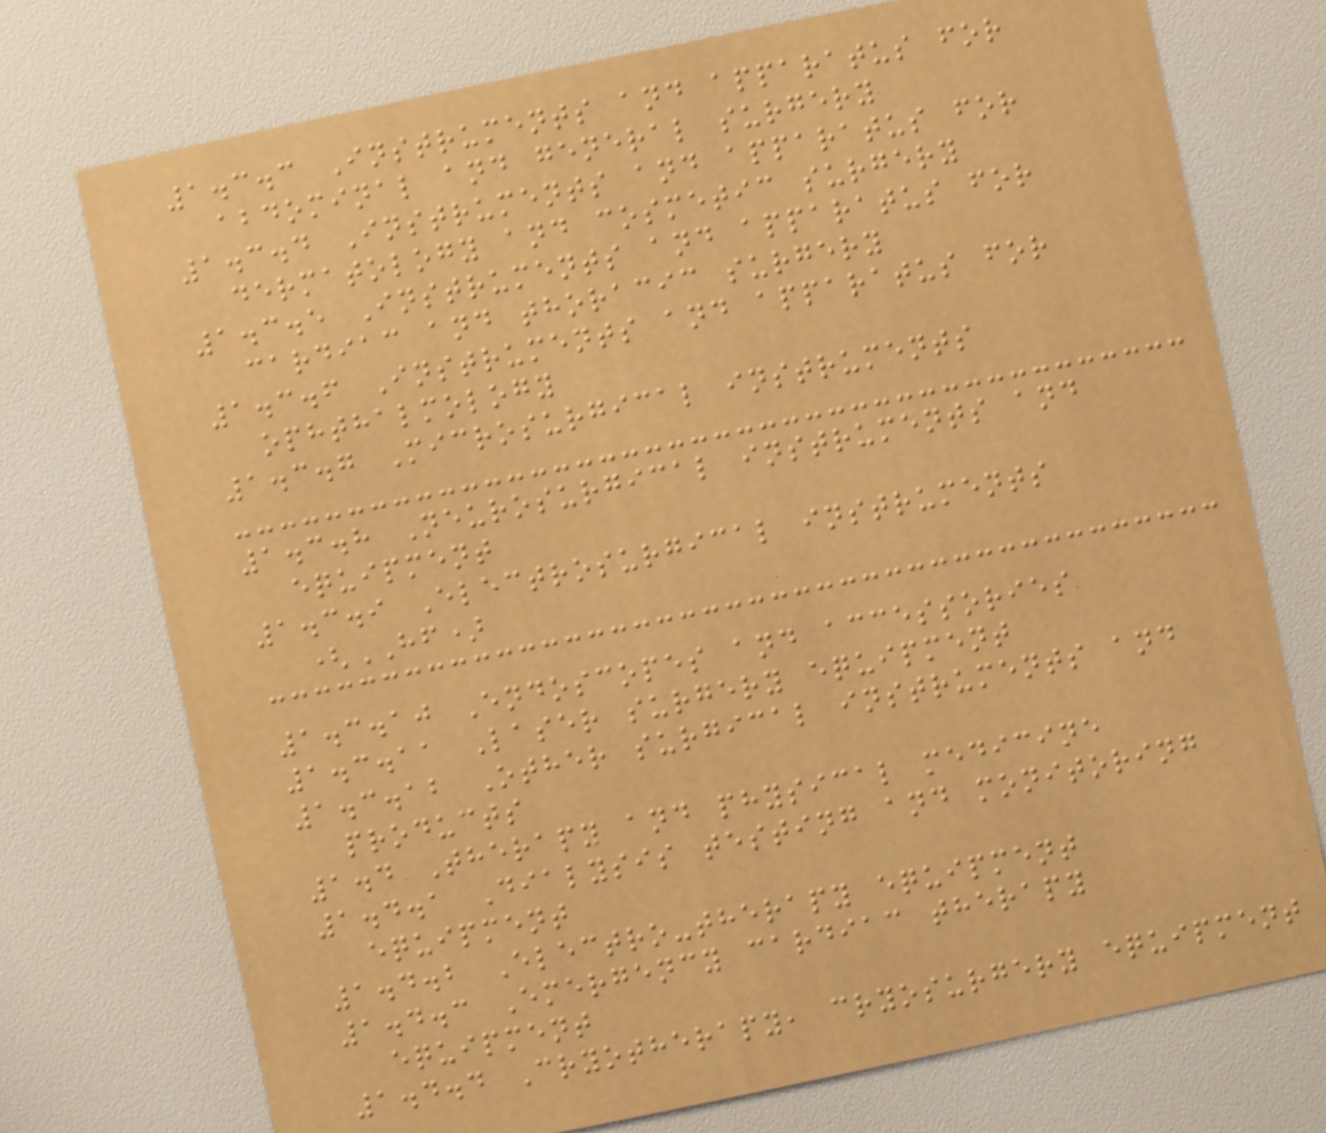1.3.3 Instruments and apparatus for
abdominal and general surgery
1.3.4 Instruments and apparatus for
dermatology and cosmetic surgery
1.3.5 Instruments and apparatus for
cardiac and thoracic surgery
1.3.6 Instruments and apparatus for
ophthalmology
1.3.7 Microsurgical instruments
1.3.8 Neurosurgical instruments and
equipment
1.3.9 Electrosurgical instruments
(HF)
1.3.10 Endoscopes and accessories
1.3.11 Laser surgery equipment
1.3.12 Other surgical instruments and
products
1.4 Therapy and physical medicine
1.4.1 Dialysis testing and monitoring
equipment
1.4.2 Electro-therapy equipment
1.4.3 Emergency cardiac therapy
equipment
1.4.4 Cryotherapy, cryosurgery equipment
